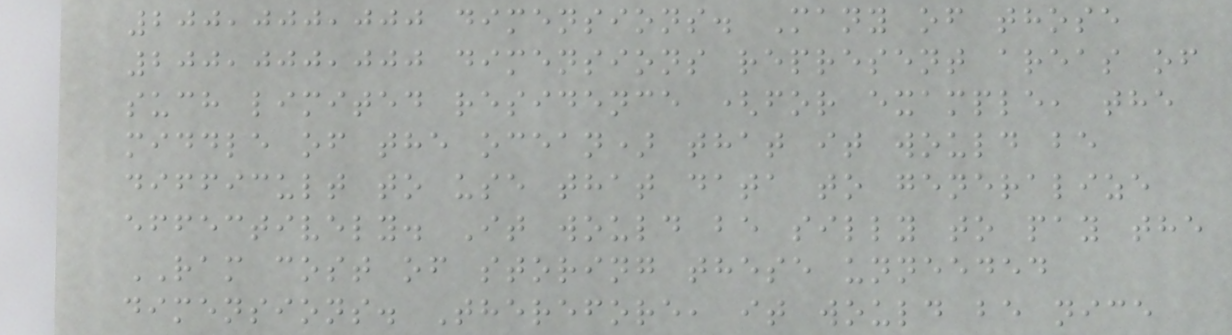200,000,000 dimensions. Many of those
200,000,000 dimensions represent areas of
such limited residence (for example, the
middle of the ocean) that it would be
difficult to use that data to generalize
effectively. It would be silly to pay the
RAM cost of storing these unneeded
dimensions. Therefore, it would be nice
